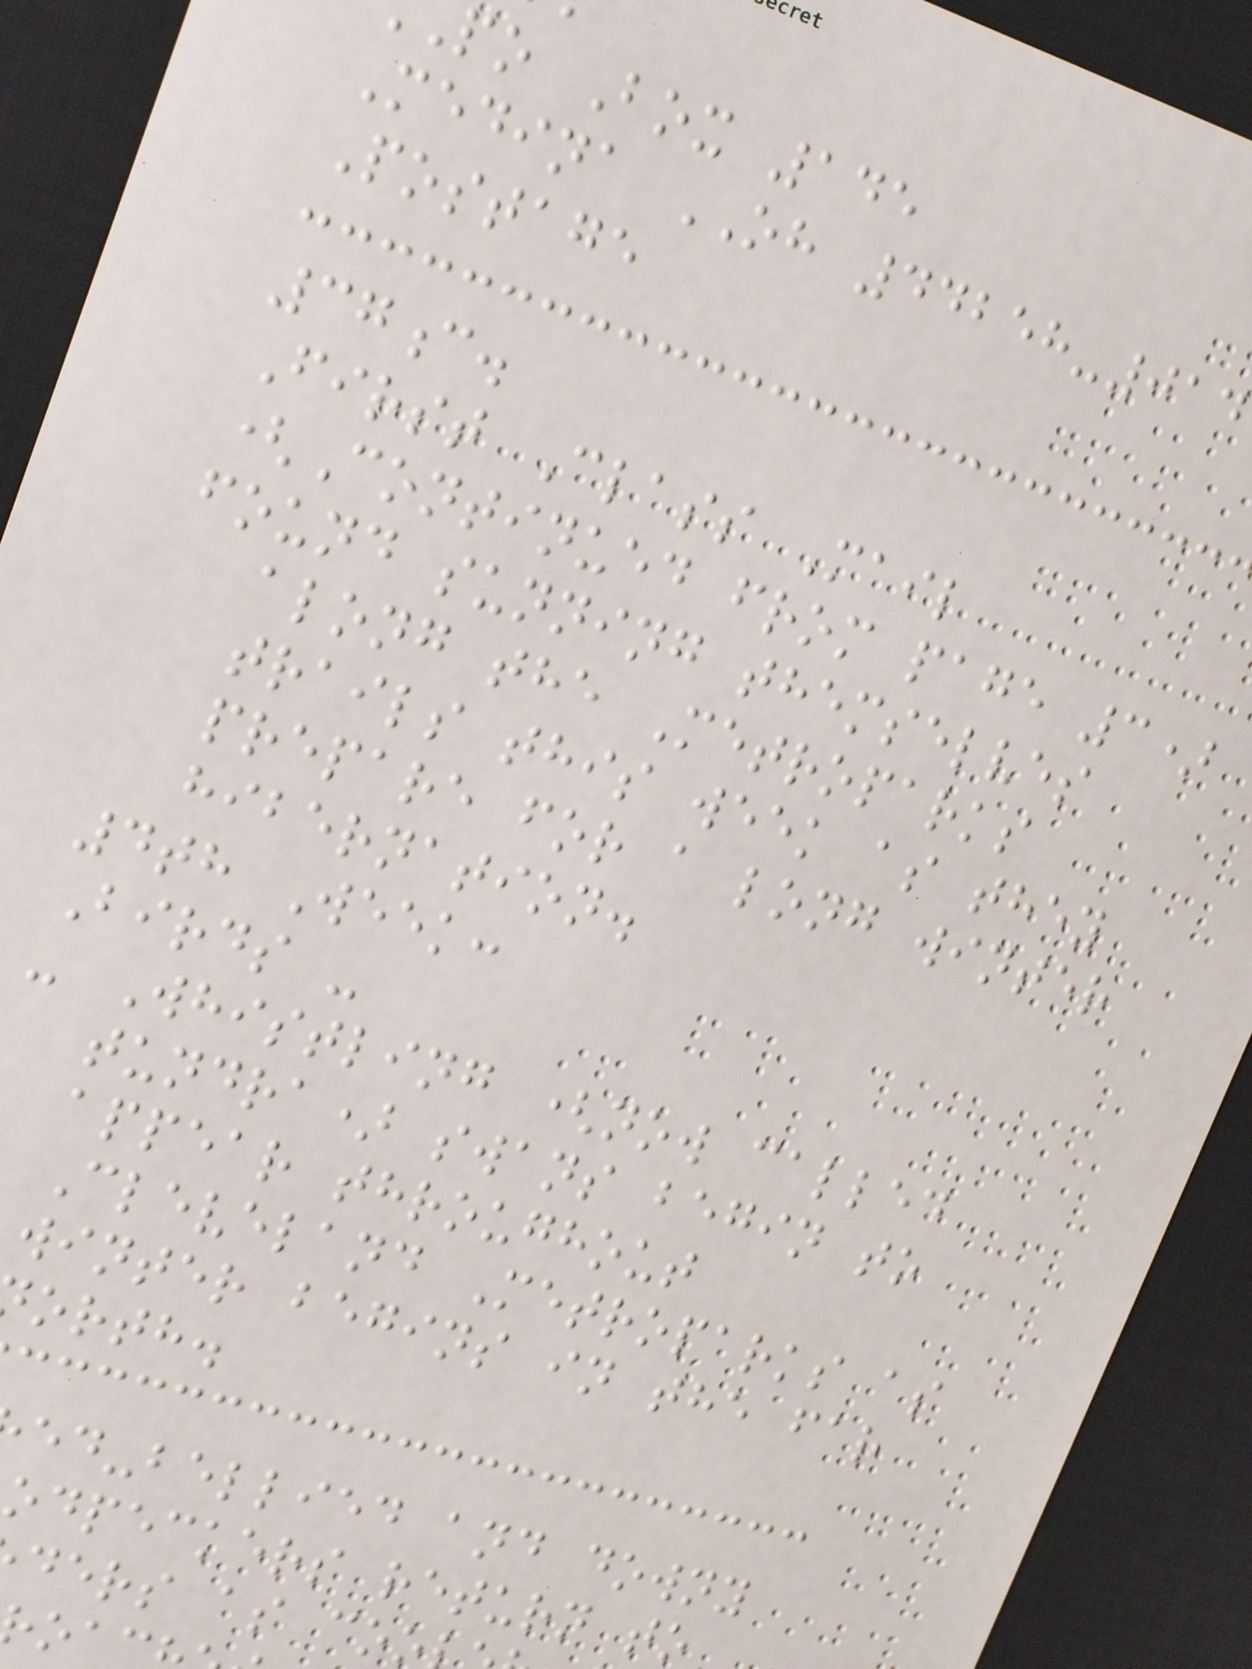po Box 145
Medina OH 44258-014
Postage
37c.
First Class Mail
(Continued from page 3)
found sunning themselves
along the Metroparks
trails this week as they
prepare for a long winter
hibernation.
4th Week:
Birds -
- Whistling (now called
tundra) swans begin to
appear throughout
Cleveland Metroparks as
winter begins in the far
orth.
ed-bellied and downy
odpeckers return to
ders as coo
